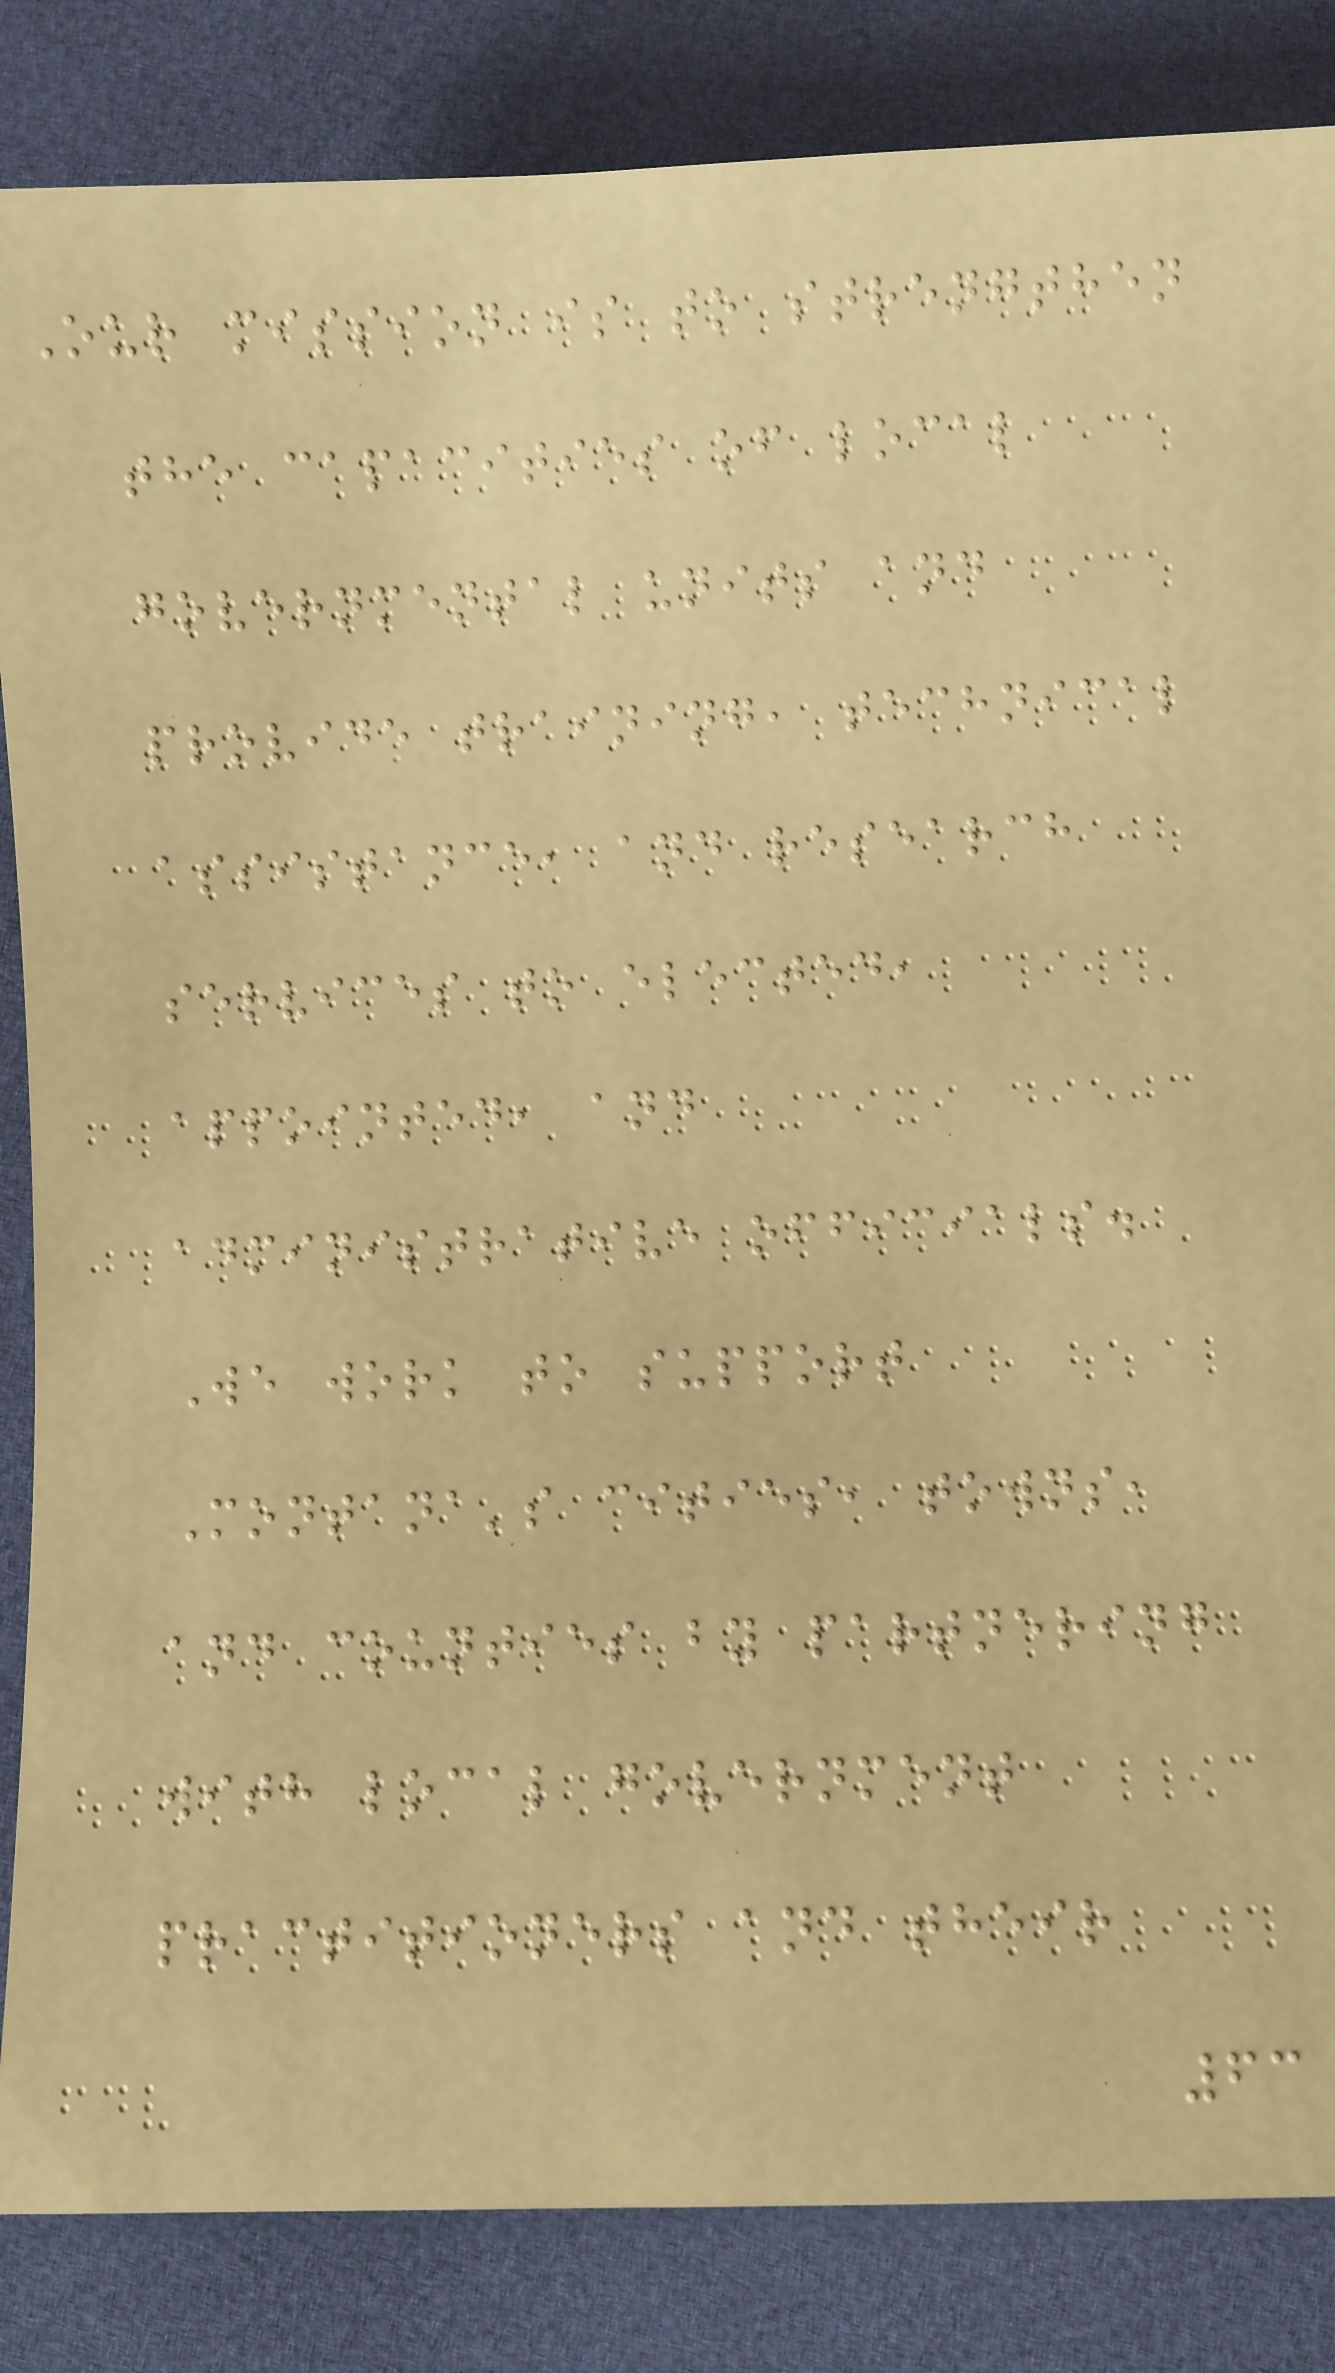Our mission is to strengthen
the capacities of local
governmental units and
provide training, technical
assistance, and research
services to elected,
appointed, and
administrative officials.
We work to support
Montana's cities, towns,
and counties by partnering
with local government
practitioners and their
63
